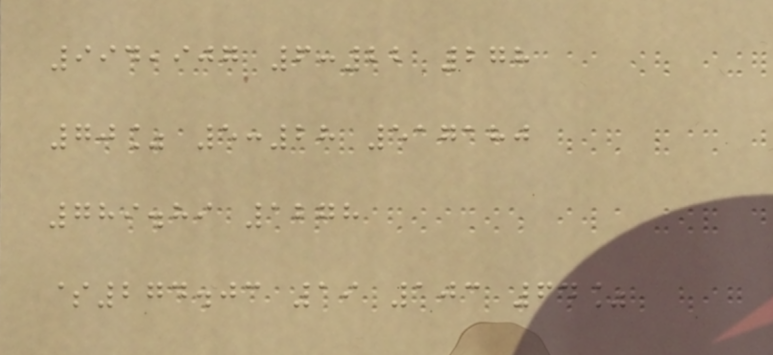994,907 6:22 278
70% 5:28 517180
789.89 1278
$274.03 19 103 64%
